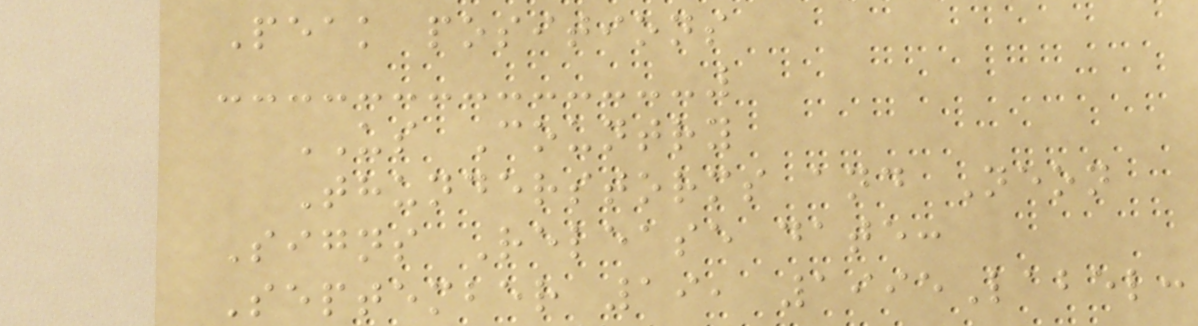Peak positions
US Country
Thunderstorms and Neon
Signs Release date:
September 19, 1995Label:
